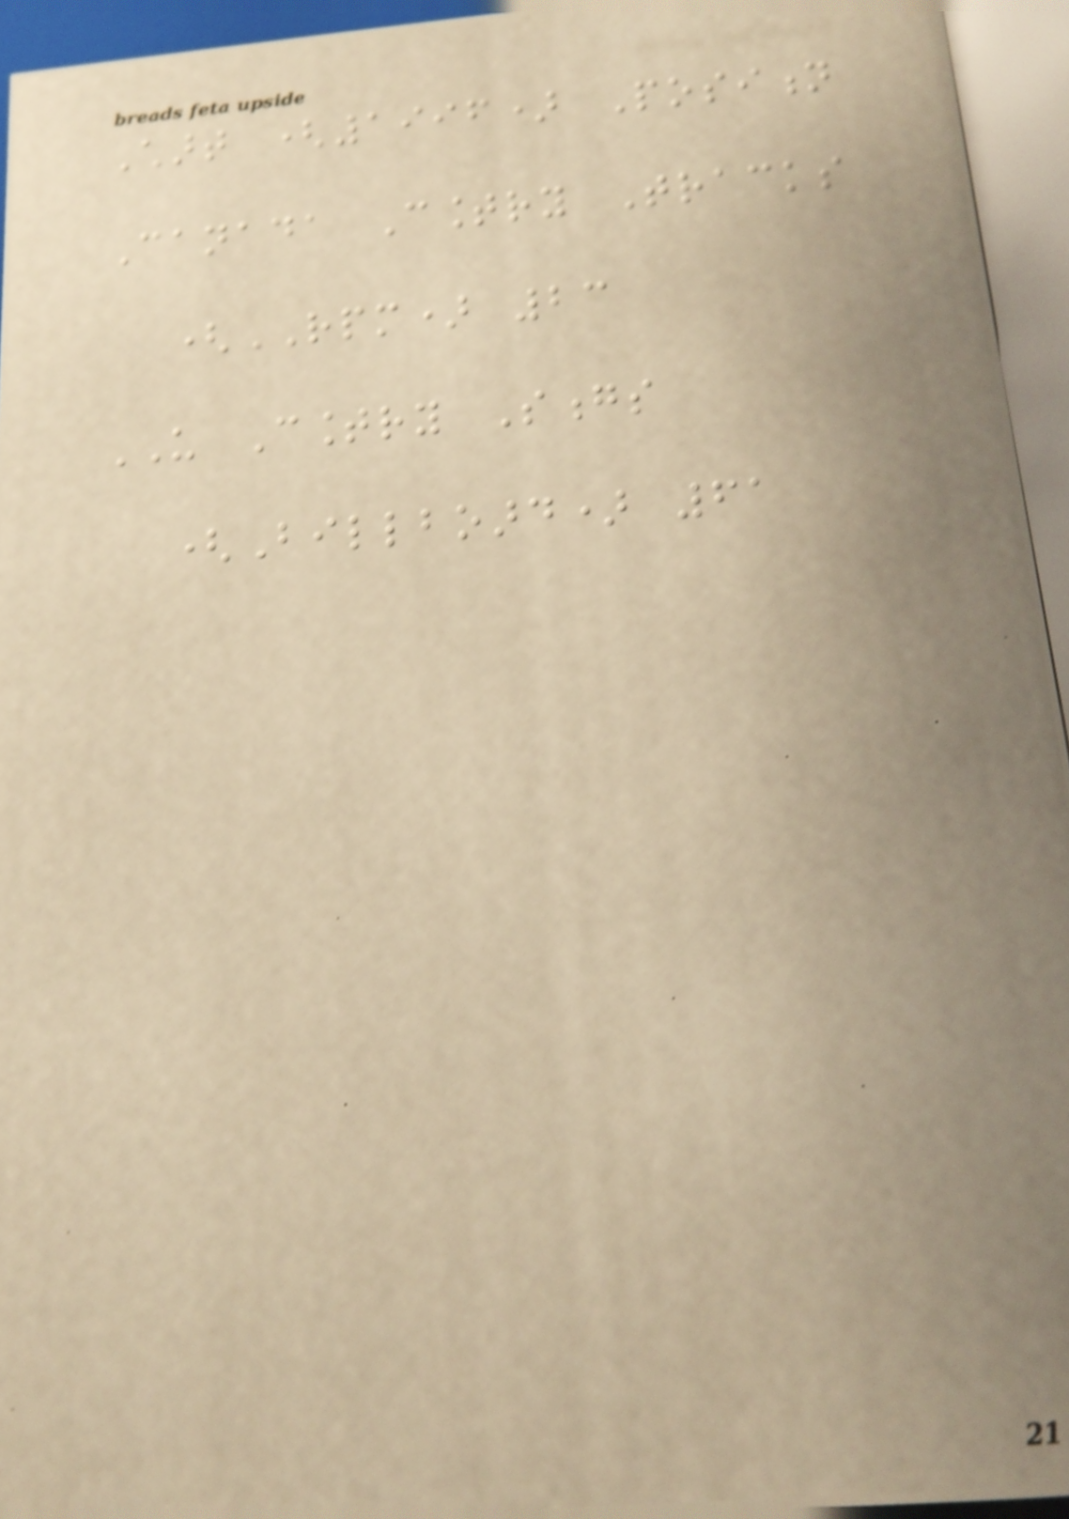Chart (1996) Position
Canada Country Tracks
(RPM) 23
US Country Songs
(Billboard) 61
